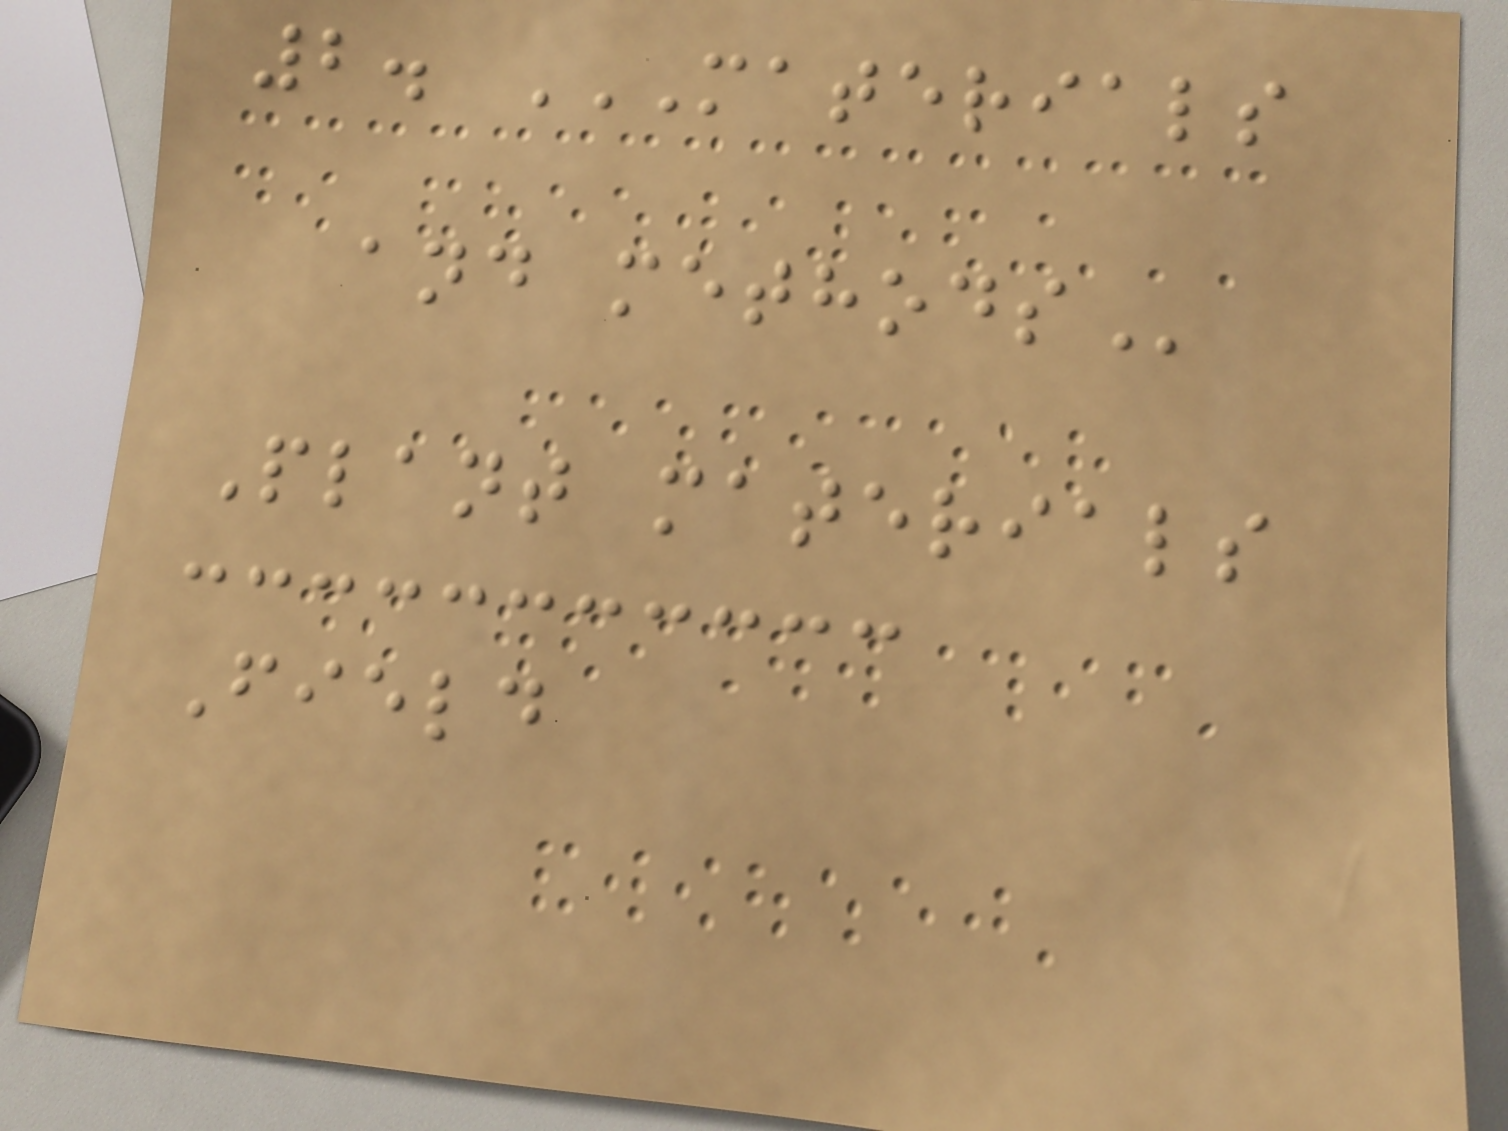2. MATERIALS
AND METHODS
Plant materials
Field
